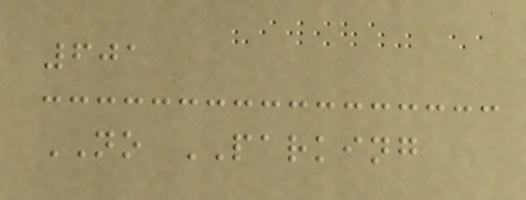601
NO PARKING
